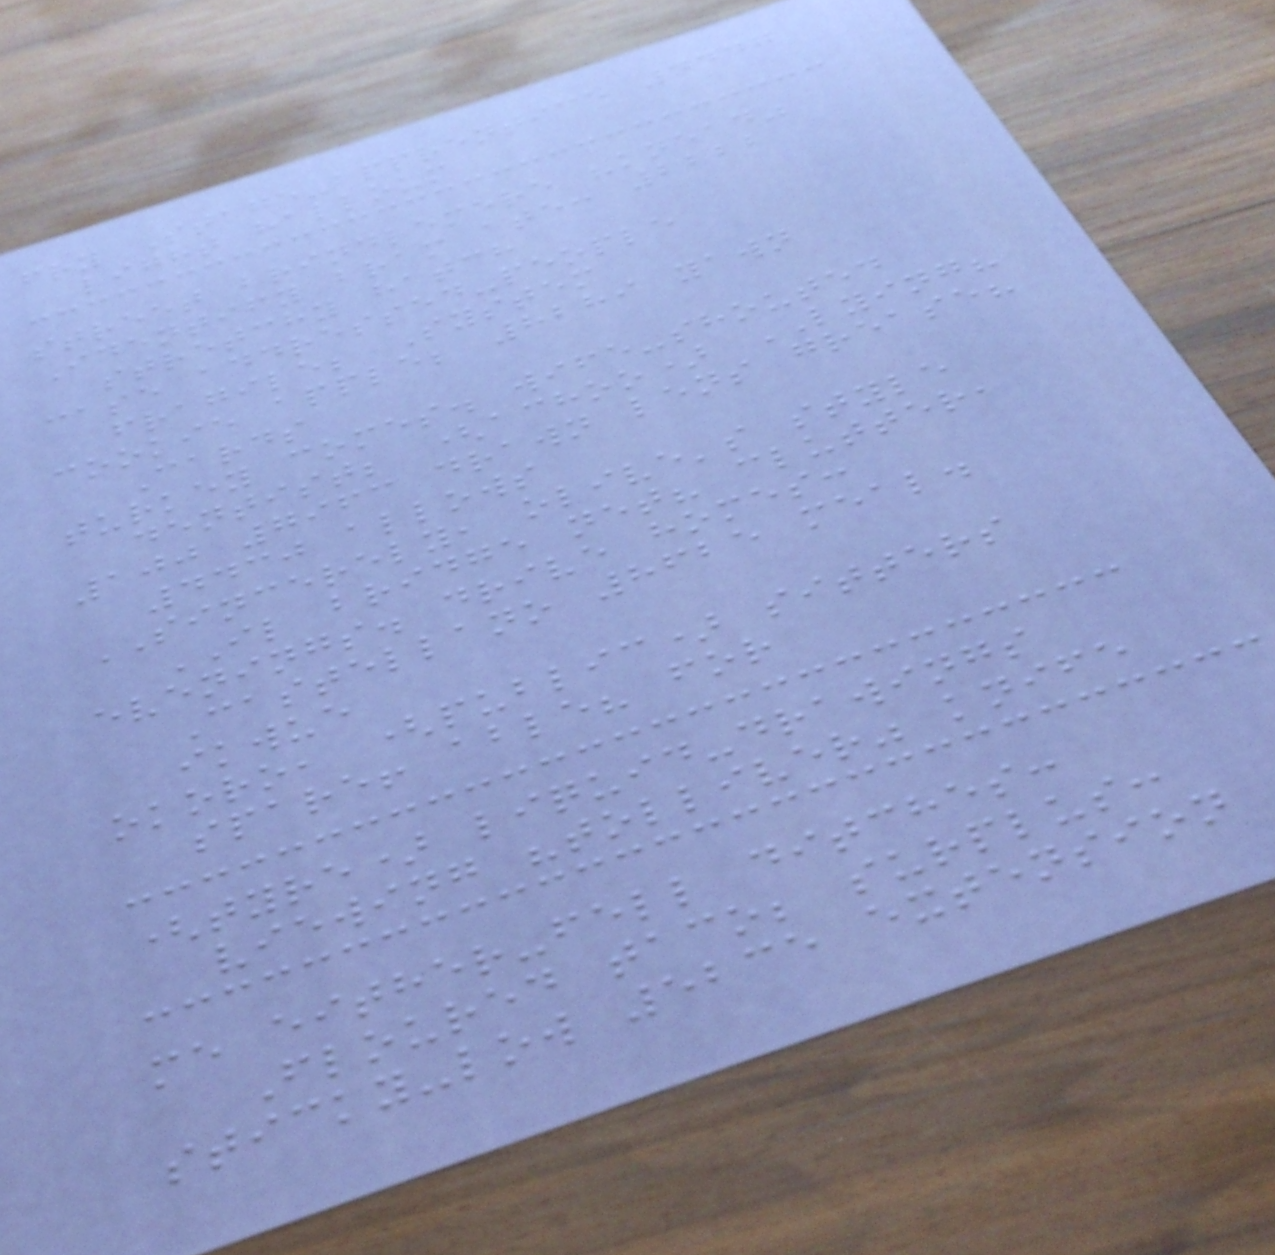fry Stage-apprentice 4447
light halloum
street brindlemere "knead"
Identify bram ate: 2222
stretchy hatch
case addressed-people
fragile; System
cookie apple; 8289 yawn
Cards
turkey comes. wife-shouted
dentist; (achoo) LYING?
100 7963 drawn lens grease?
4430 allows
SINCERELY, olive's style
IL bridge net? clutter,
evenings. drive homes:
Castellano 8625 meal.
ikwue
okoro, (public) sitters
spare! able? for
(tyre) liquid-drawings
viewing "tolliver" knife
me either-fell ditches:
Floured taco; surplus:
sticky-low 5235 extension
